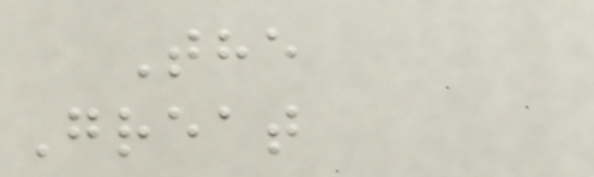The
Great
